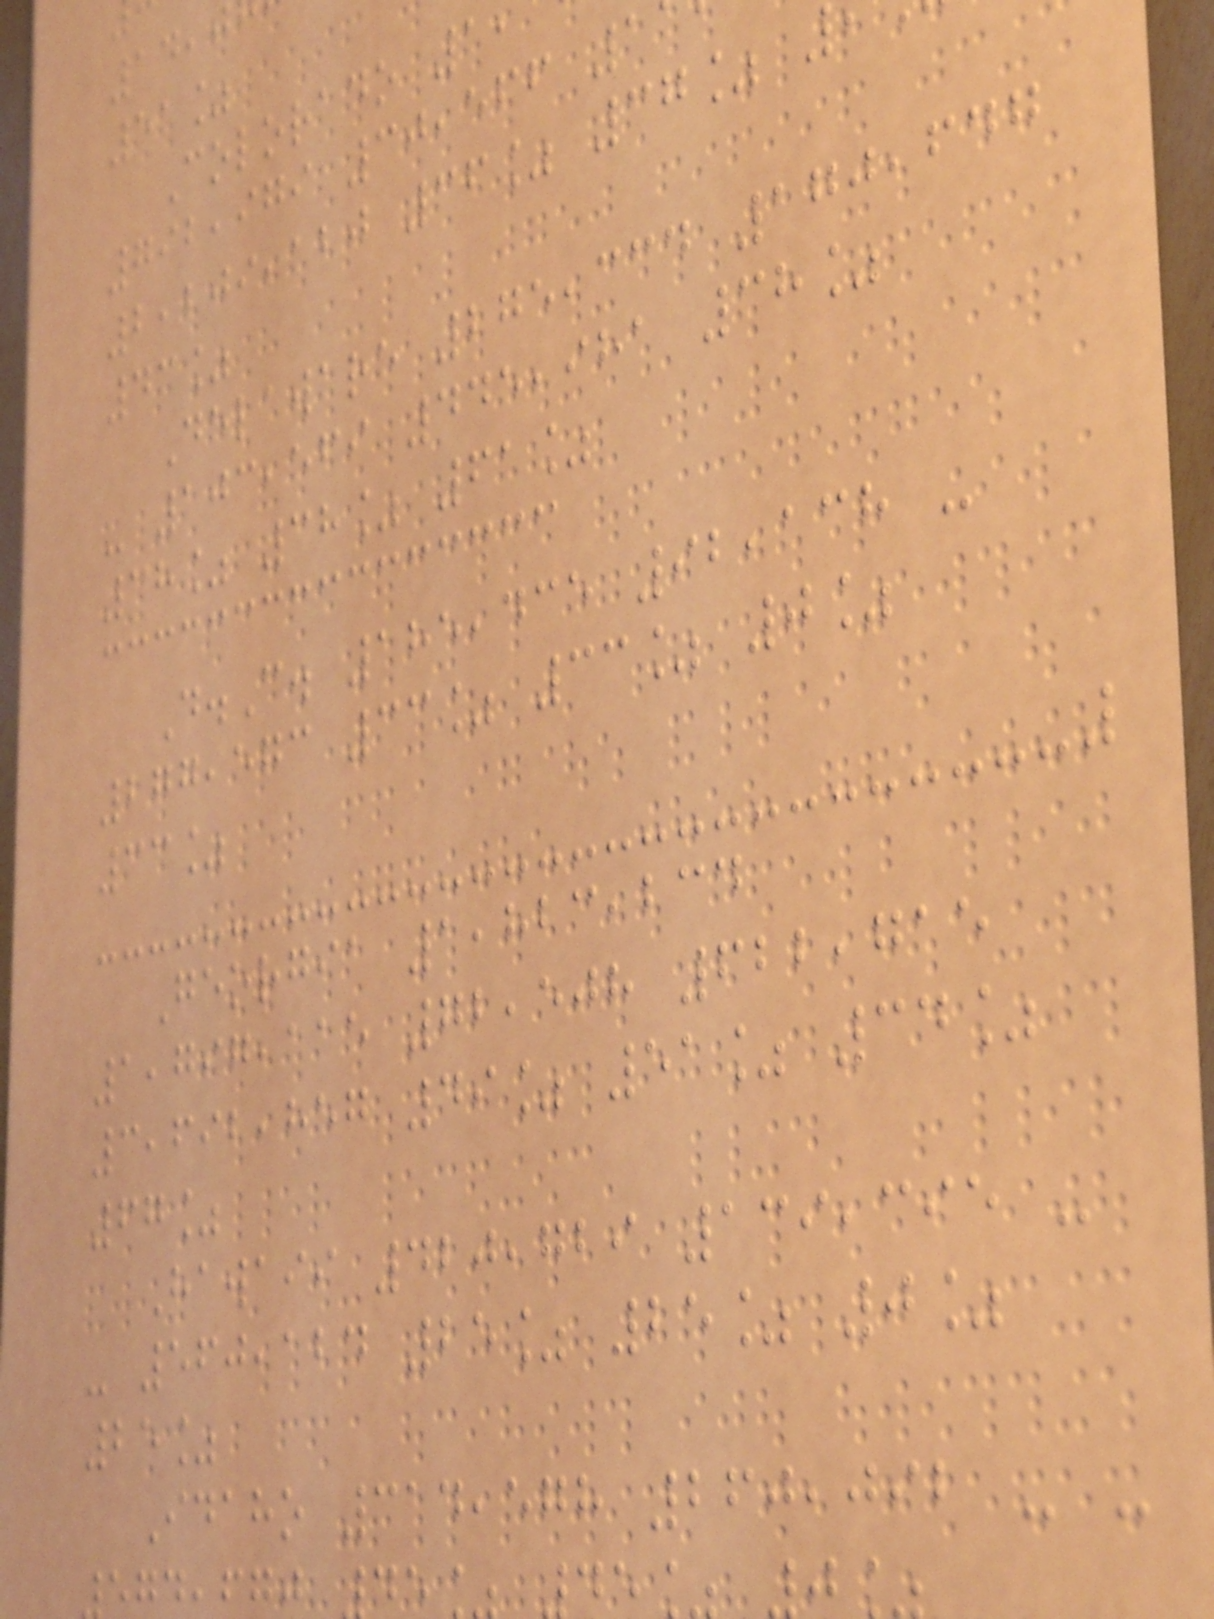51%
Colorado 1
792,979 30,566 1
2,209,120 36% 37%
43%
Delaware 275,334 170,647
- 103,569 445,981 38%
38% 38% 61%
D.C. 185,435 92,138 -
277,573 33% 33% 0%
33%
Georgia 1,823,234
1,797,115 72,508 622,715
3,692,857 49% 51% 34%
67%
Hawaii 420,729 139,395 -
- 560,124 25% 25% 0%
25%
Idaho 314,578 260,092 - -
